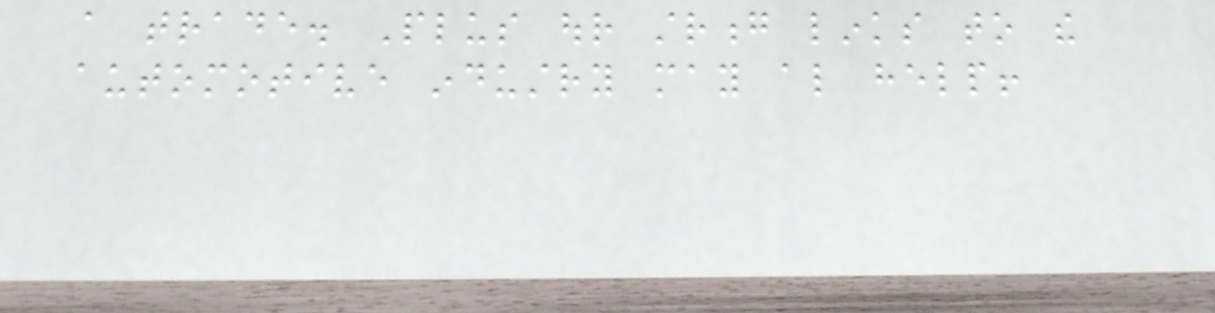a trade. Plus our strong links to the
automotive industry may also help!
